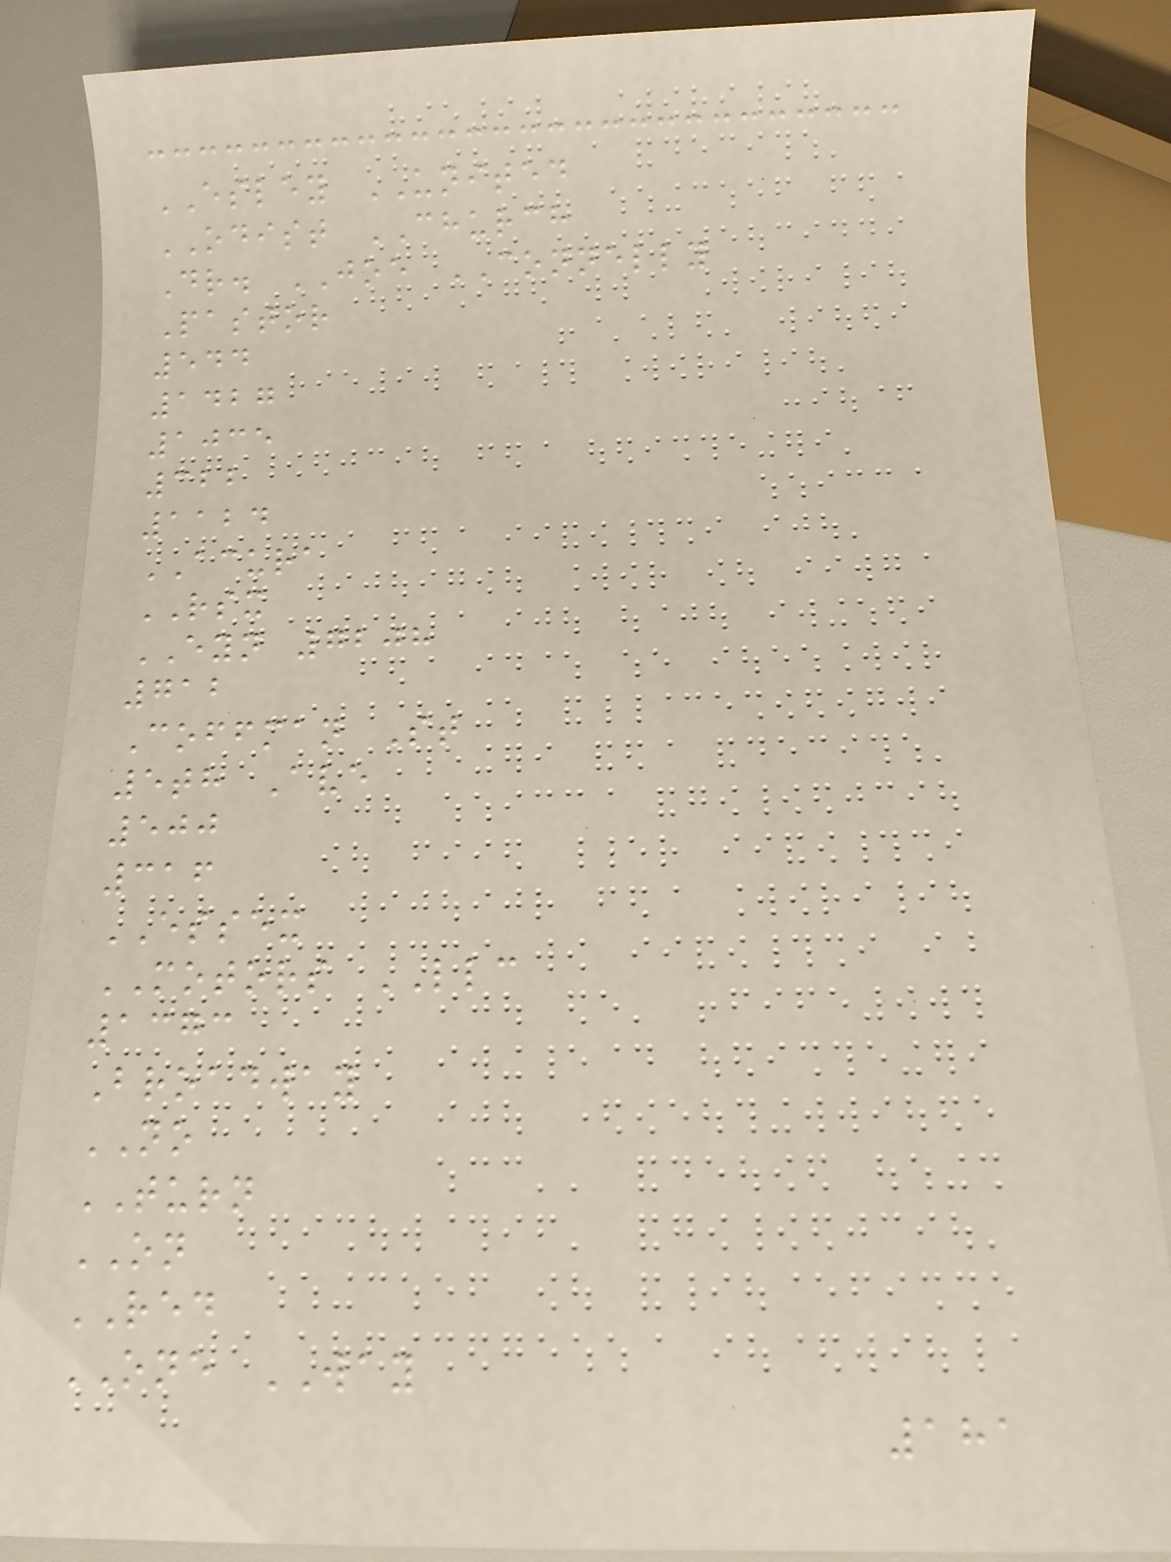ESLEY UNITED
ODIST CHURCH
Dr. JOE CONNELLY
Pastor
544
1427
1035
322
1124
ACURA
RSX
EYN 7208
712
Coffman St
5th Ave
500
316
ESSEX
MOTORS LLC
1373
Broadway
NO
TURN
ON
RED
ONE WAY
181
